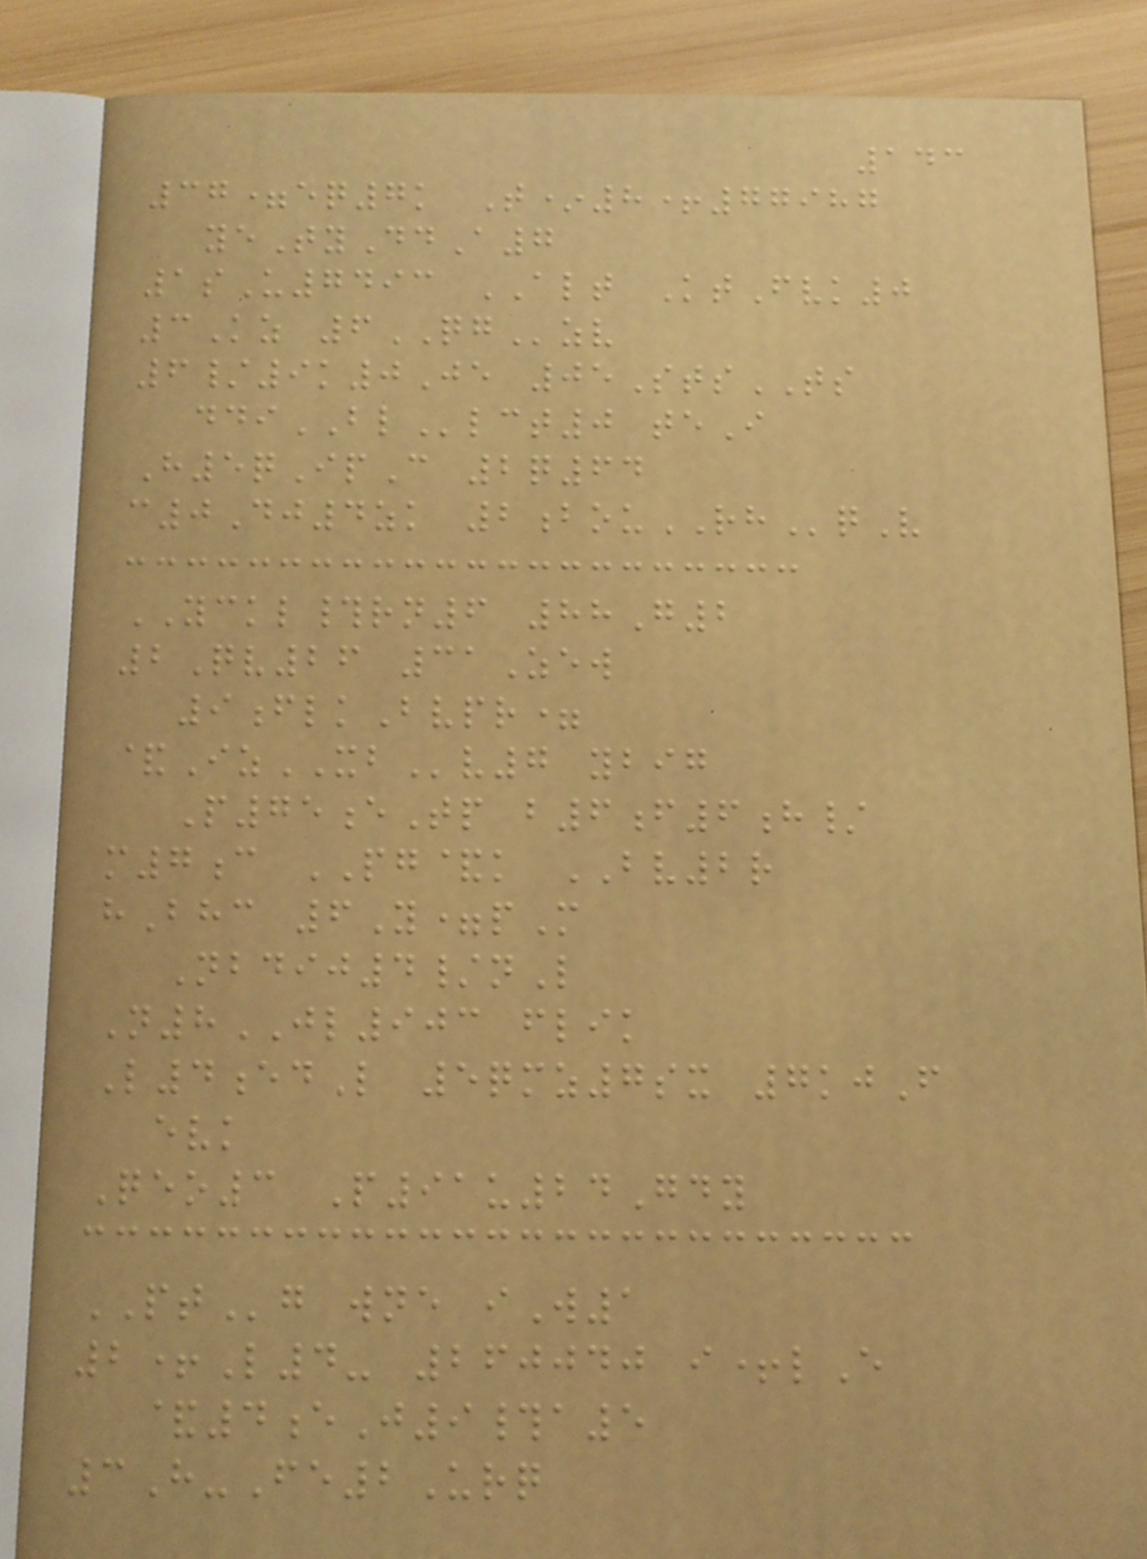143
37=eq7k T*8+77987
yeTyDdA7
1sU7493 ALT KtFvk0
3Kz 6QGzv
6/9k0Je 05StsTS
ddiBLlct0 teI
H5qIpC 2q64
c0Dj4zk 2bouRHqV
YCKL#rn6 88G2
2Qv26 31Zew
9flkBvpr=
&IzXBv7 ybig
P75eTp b6f6h/
m7c PG&k BV2r
hBhc 6Y=pM
Nbdij4/nL
N8JL903 flik
L4edL 5qmz7sx 7kjF
evk
Qeo3 P91u24Gdy
PTg wne iW1
2+L4- 260040 i+lE
&4eJ9#a5
3H-Fe2Urq
